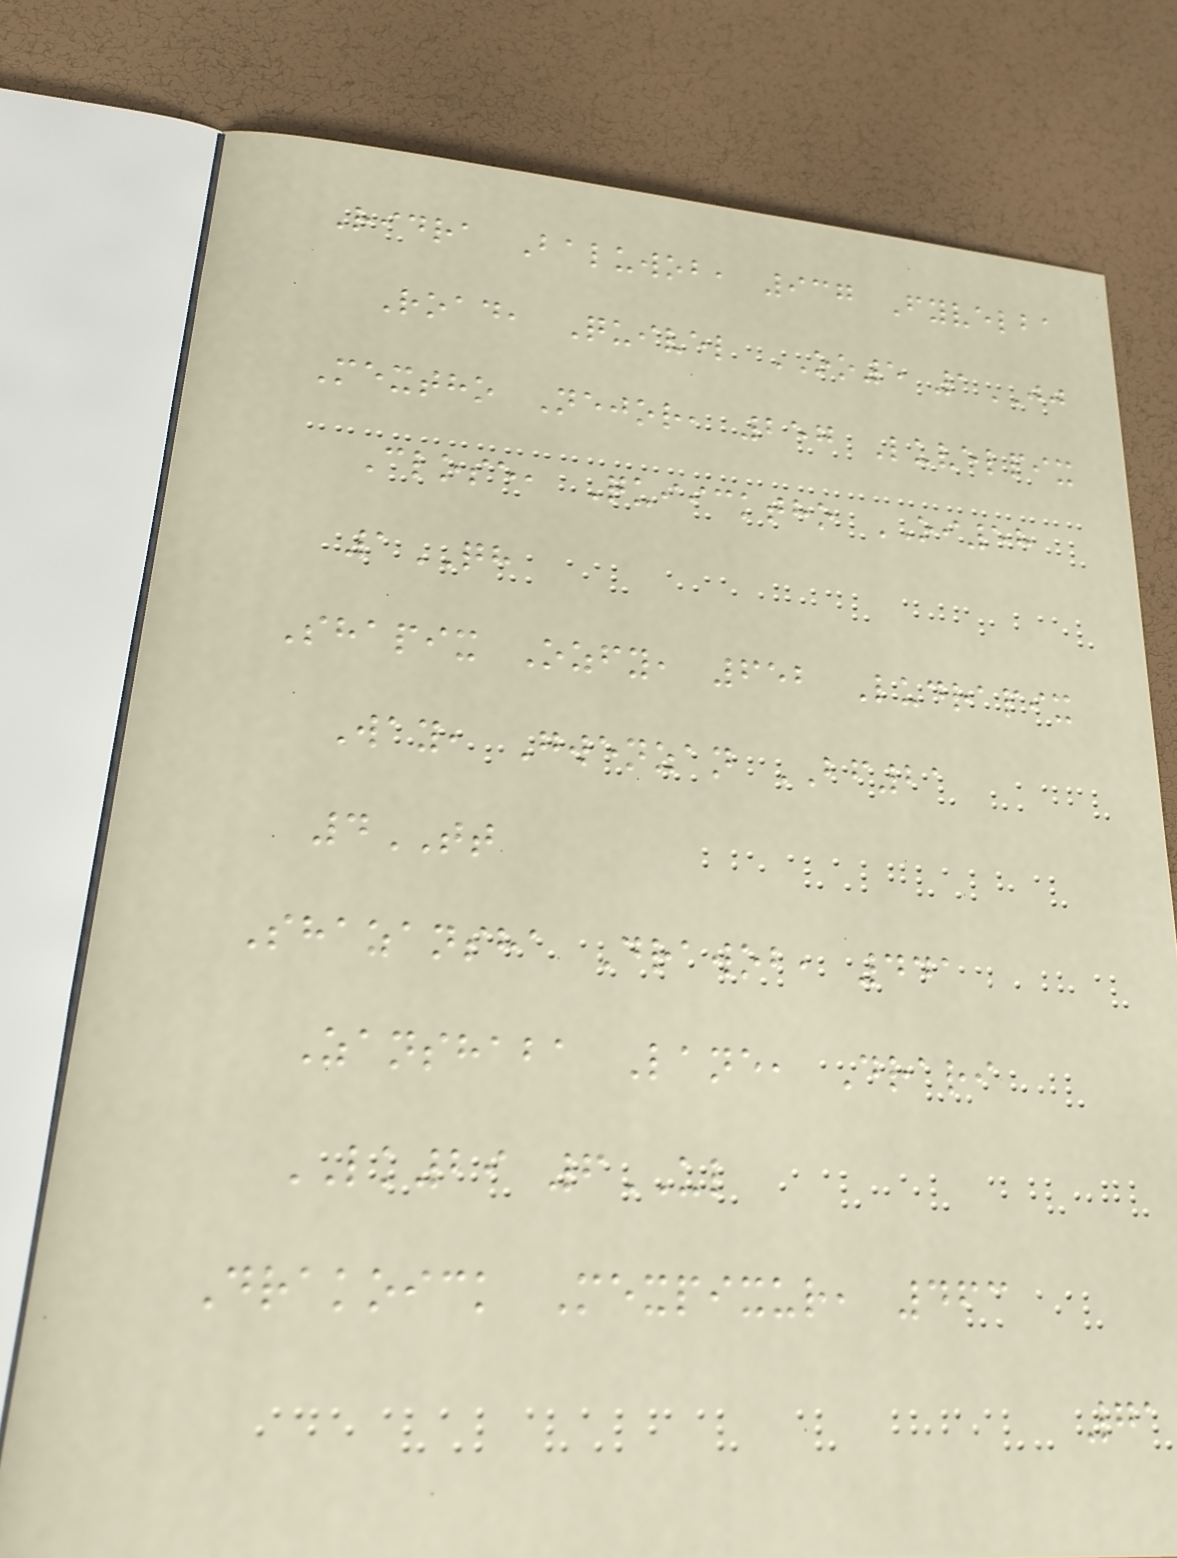Ridra Baluwob, 937 Fyvelba
Road, Quivel OO5 1JJ
Mextho Nejor, 257 Luvelpix
Close, Quiicktho OI58
1QH
Shapix Ozfy, 652 Ludrapix
Way, Gwenzan BF21
4TT
Shazansha Drawob, 441
Zanshaba Lane, Drari
LK29 6UL
Drakoick Mexpixur, 463
71
